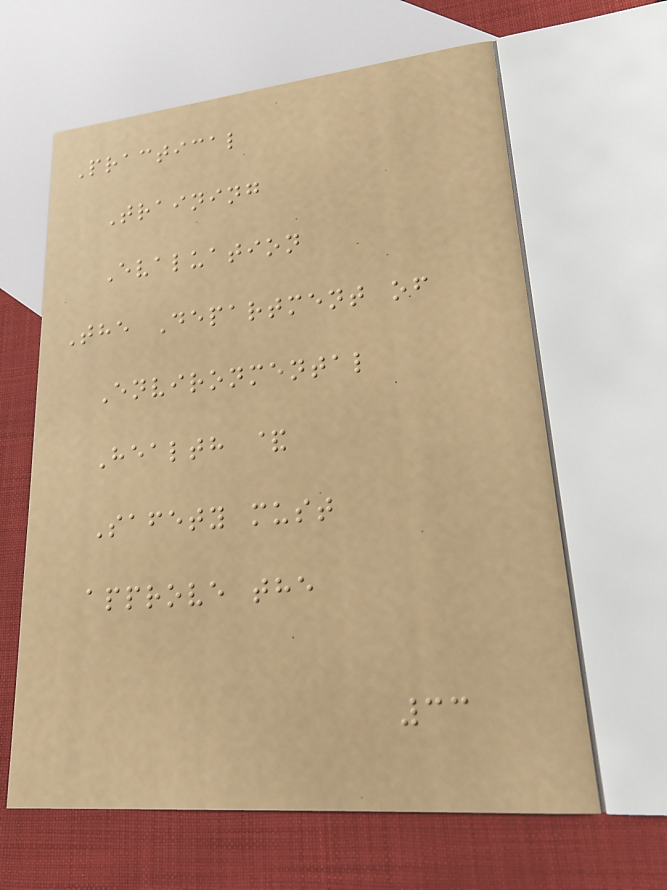Practical
Training
Evaluation
The Department of
Environmental
Health &
Safety must
approve the
33
